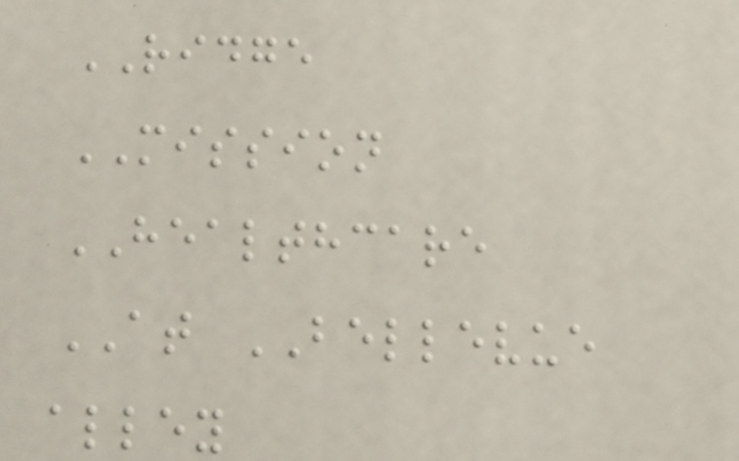RIDGE
MISSION
HEALTHCARE
AT BELLEVUE
alley
